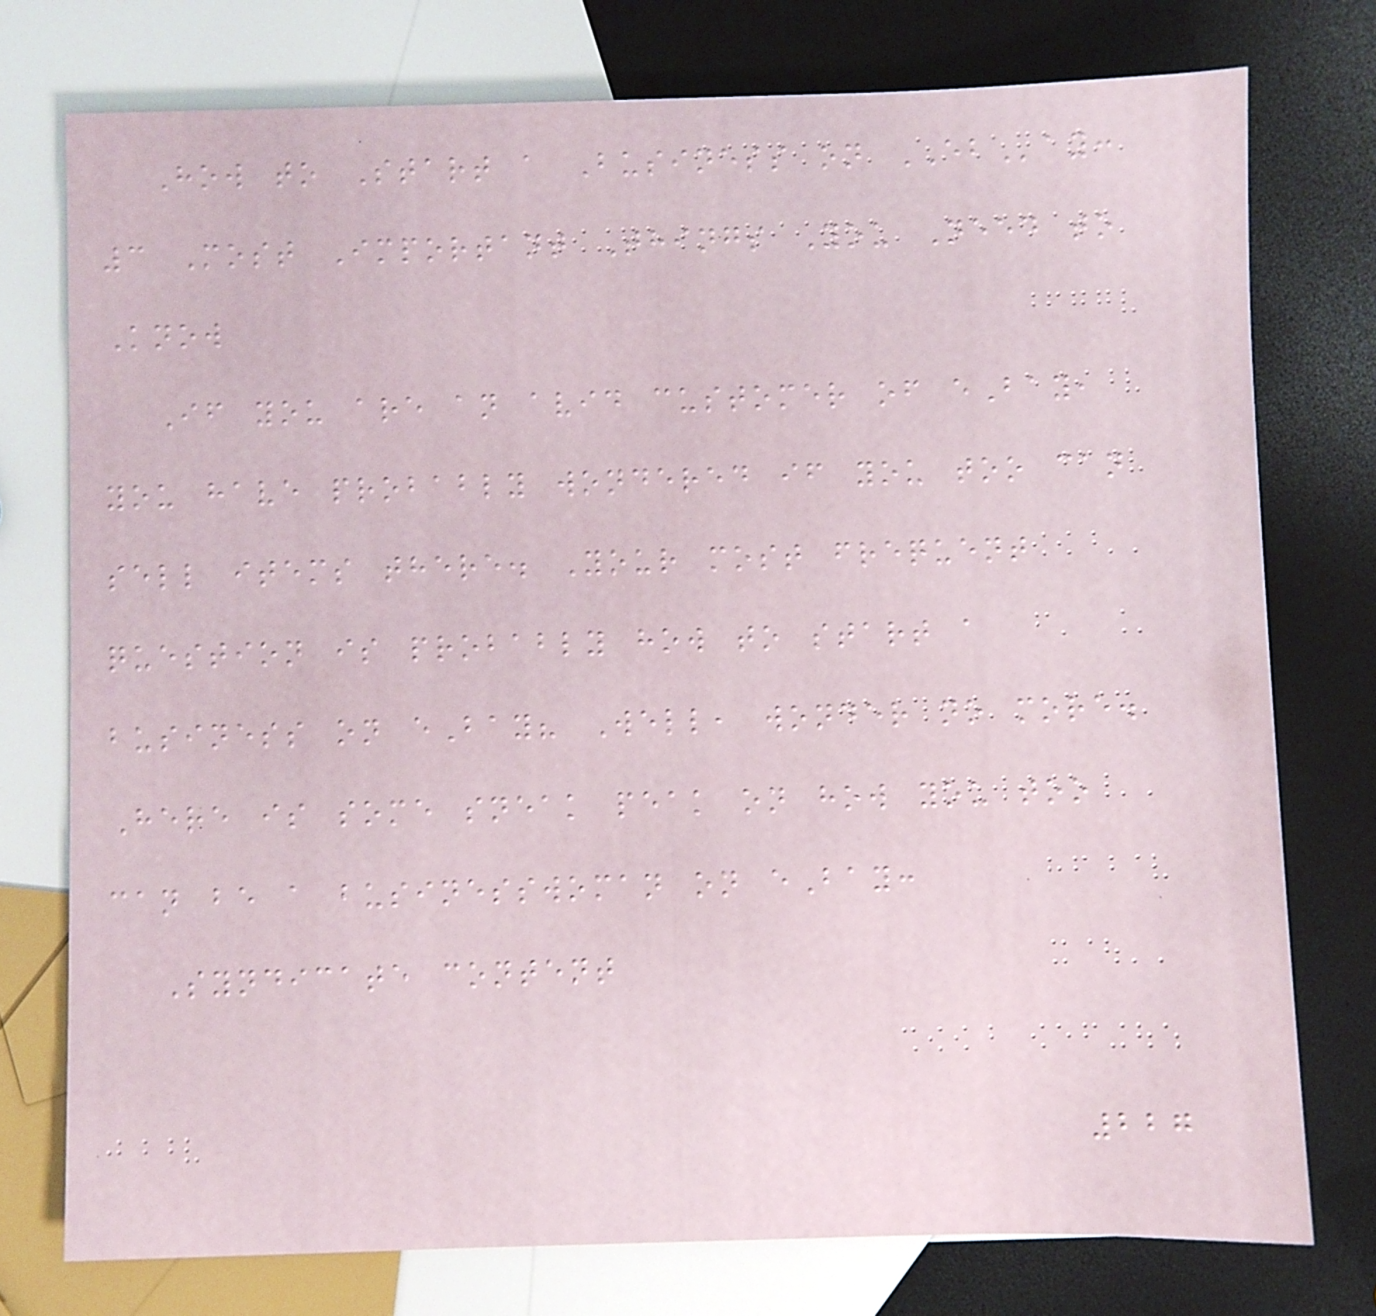How to Start a Business on EBay:
3 Most Important Things You Need to
Know
If you are an avid customer of eBay,
you have probably wondered if you too can
sell items there. Your most frequent
question is probably how to start a
business on eBay? Well, wonder no more.
Here is some sneak peak on how you too
can be a businesswoman on eBay:
Syndicate content
227
